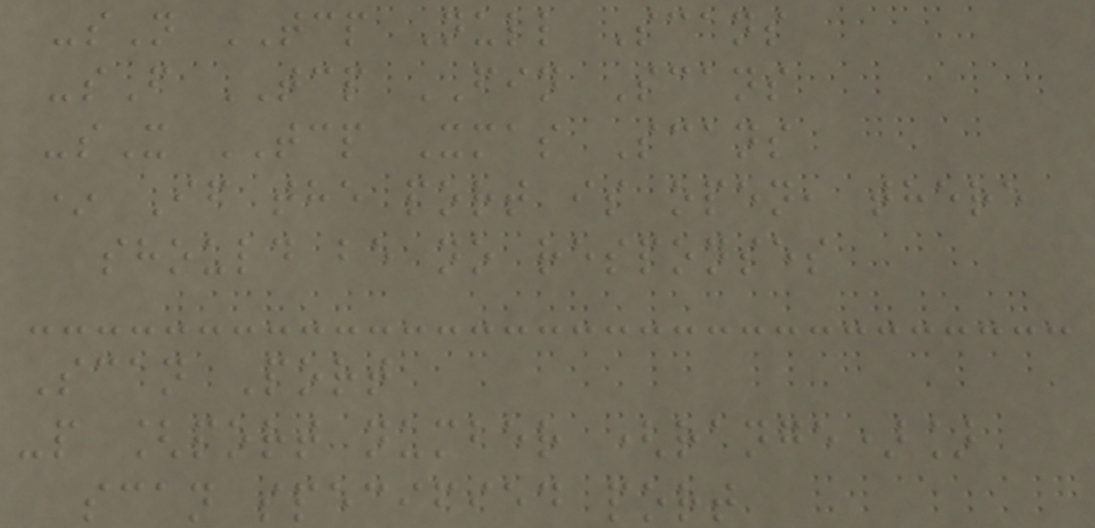-sN TCP Null Scans
-sF TCP FIN Scans
-sX TCP Xmas Scans
* If the port is open, there
should be no responses
Scan Port
-p [port number (range)]
scan specified port
